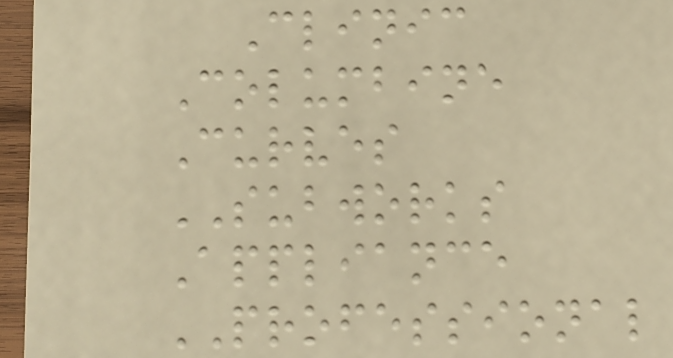Clinic
Columbine
Curves
SUBWORKS
Appliance
PROFESSIONAL
